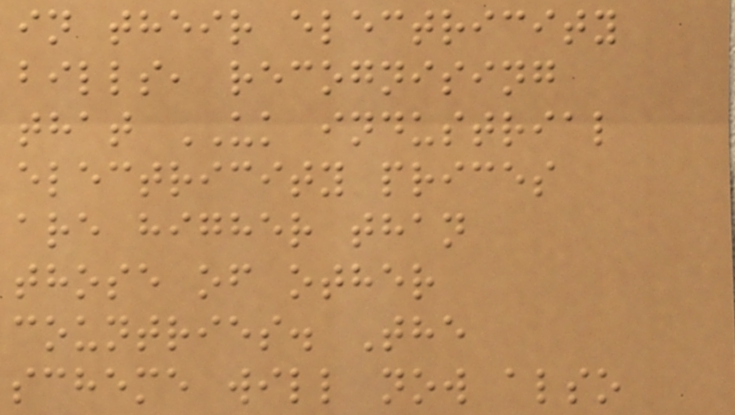in their electricity
bills, recognising
that UK industrial
electricity prices
are higher than
those of other
countries. The
scheme will now also
